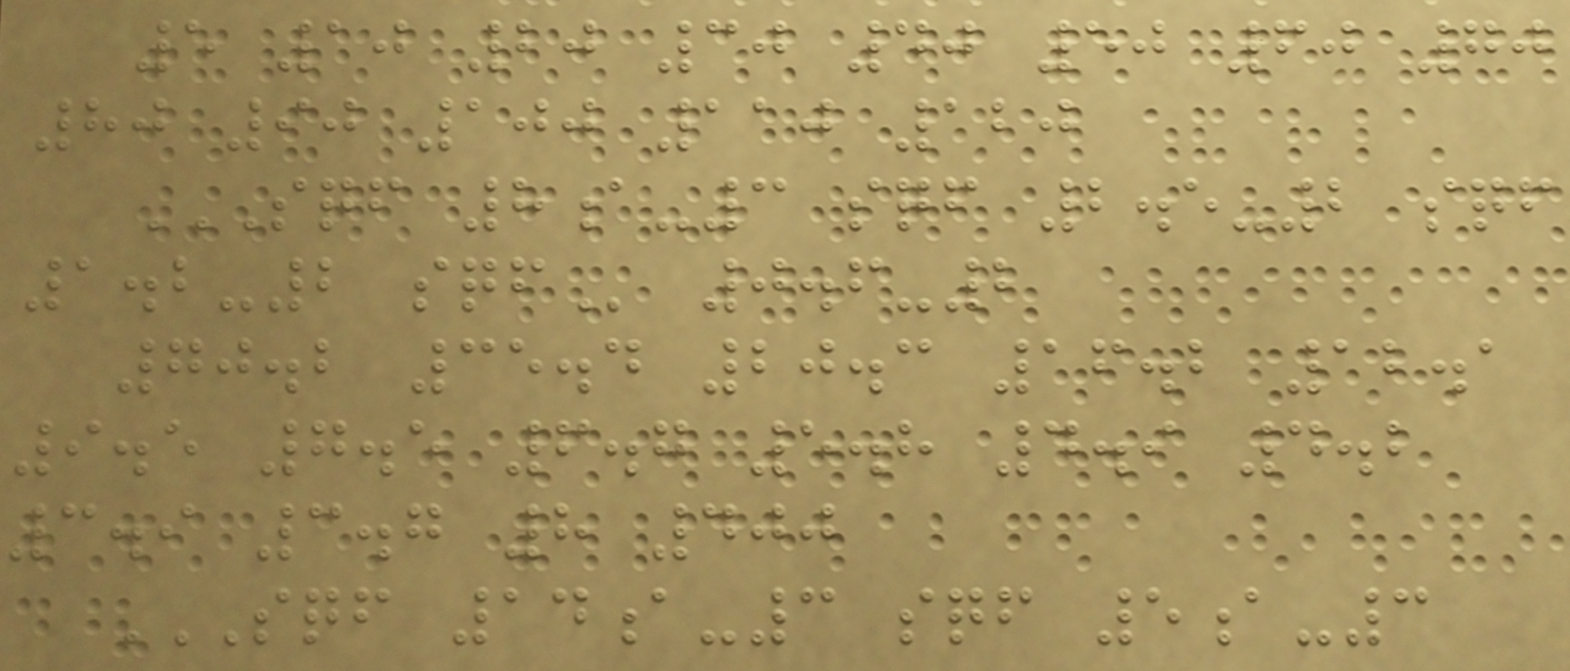5 10 20 30 40 50 60 70
80 90 100 110 120
SQF 8A-3 SQF 2.5-2 SQF
1.2-2 SQF 0.6-2
70.2 35.4 20.3 16.2 12.1
9.5 7.5 6.7 5.8 4.9 4.2
3.9 3.7 8 400
SQF 14A-3 SQF 5A-3
